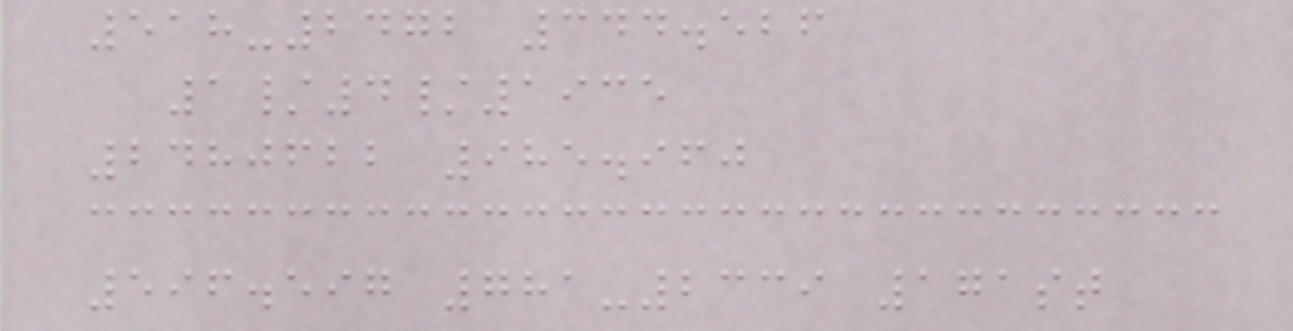518-2472 344.526
1/4/1935
2480622 985.960
596.597 781-2339 171st
